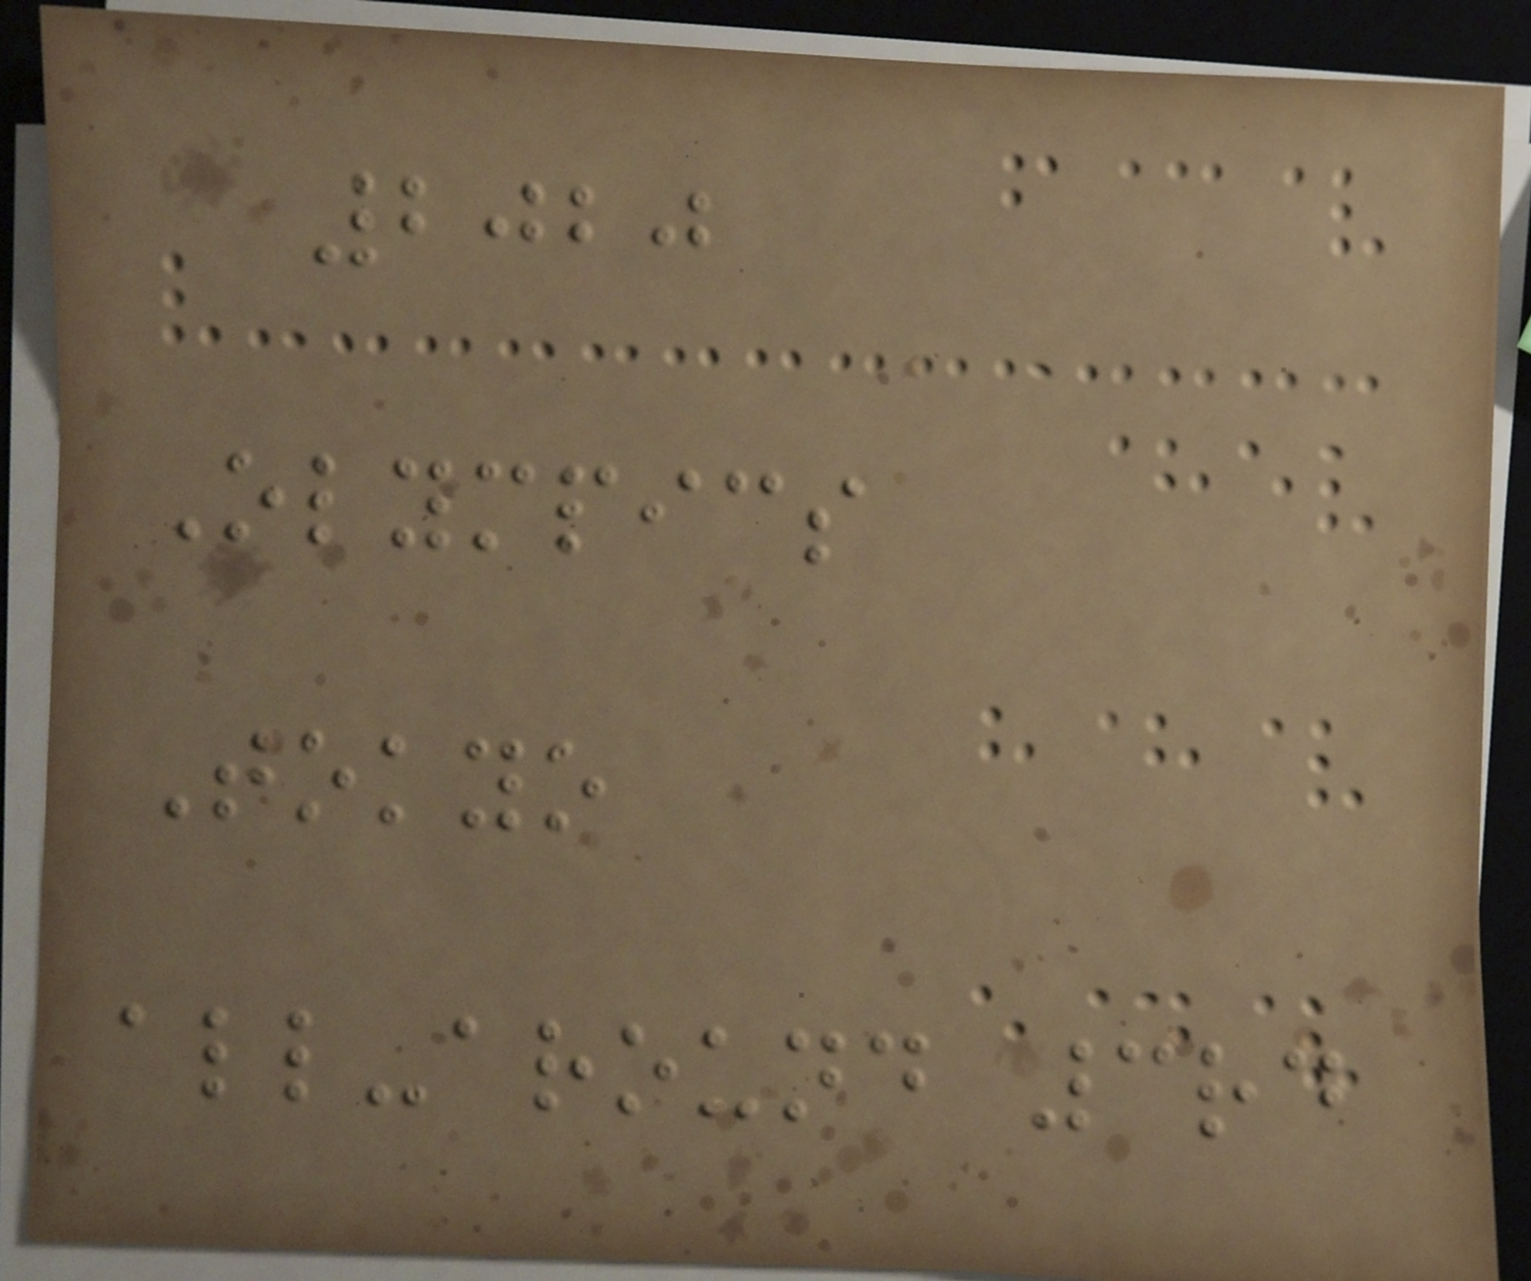2020
Olympics
Tokyo
all-around 3rd
